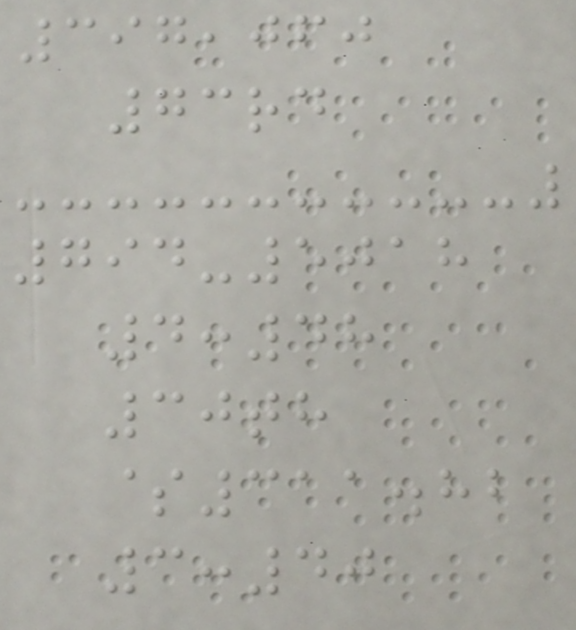397,060
73rd
794-5018
4:48
30th
$311.82
3:40
